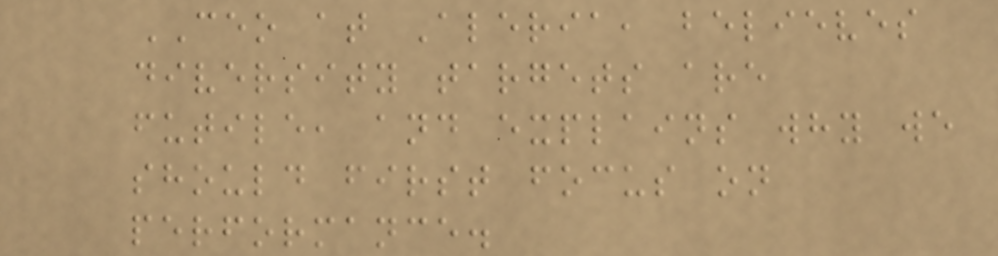CEO at Aleria, believes
diversity targets are
futile, and explains why we
should first focus on
performance.
